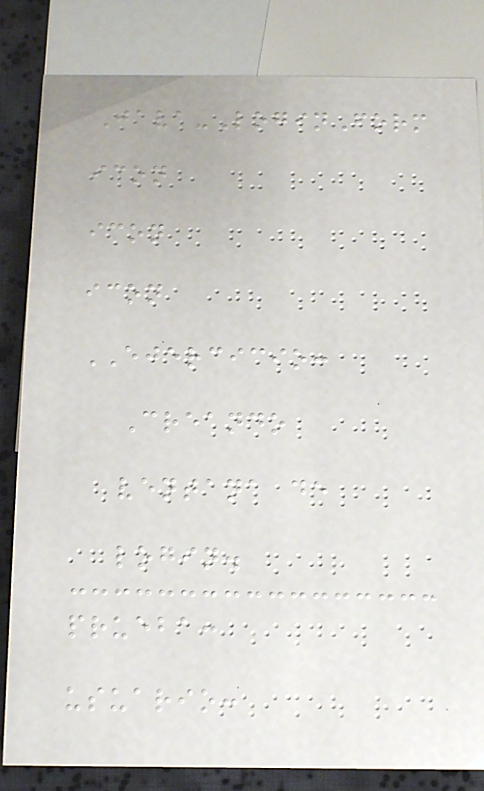Java-LoginForm
icon
icon
icon
EJERCICIO:
Creando
ventana de
login.
prueba:
usuario:
